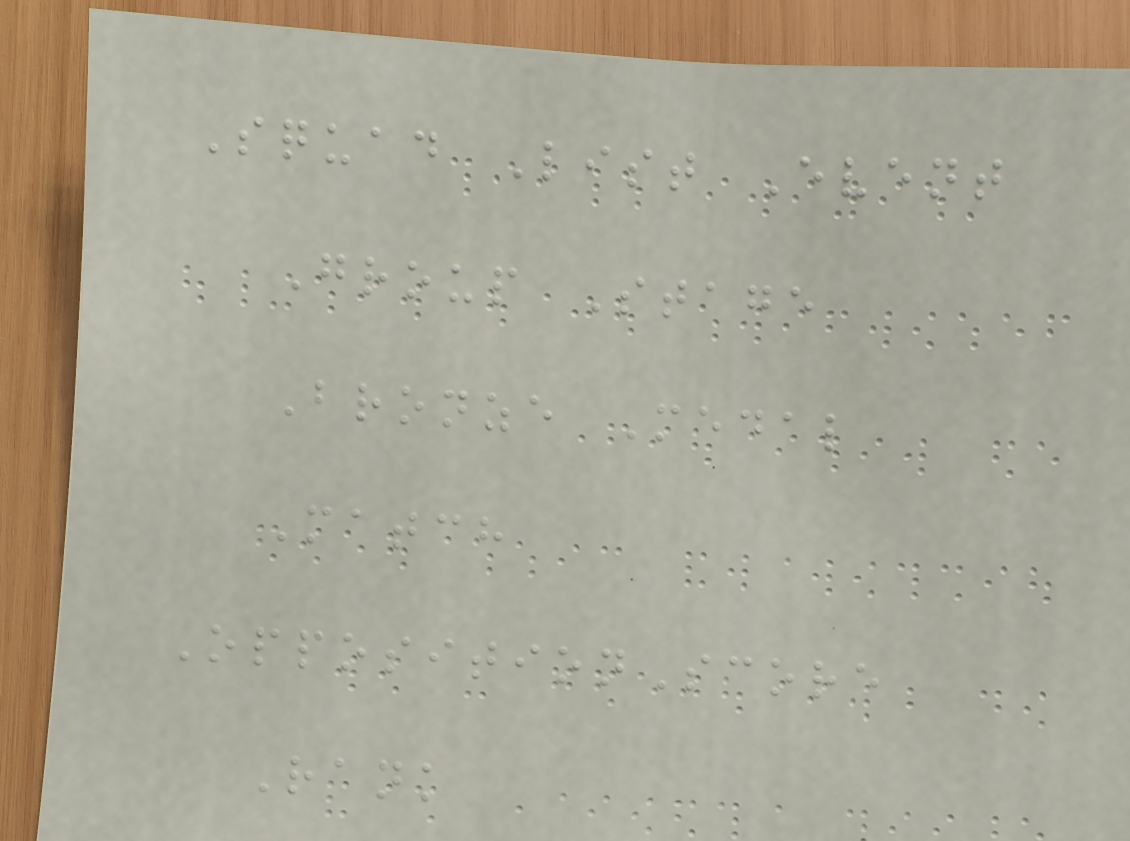Squad List Event
Group Stage
Bronze Medal
Match
OppositionScore
Rank
